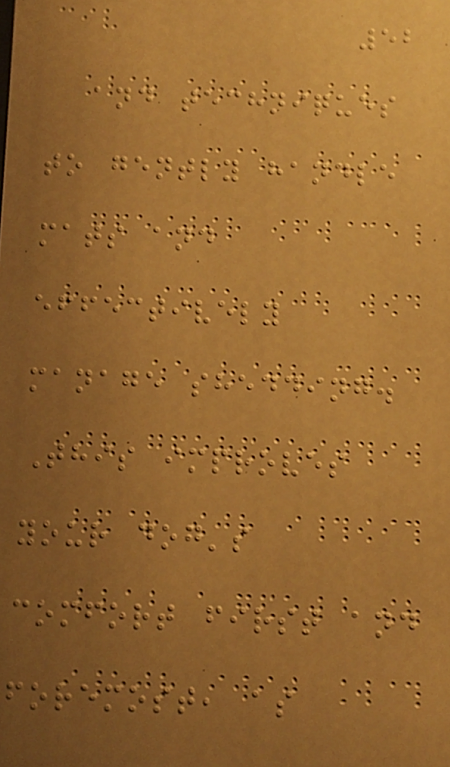52
and techniques
to gently handle
mats and
effectively
manage shedding.
This improves
your dog's
comfort first and
foremost, as
